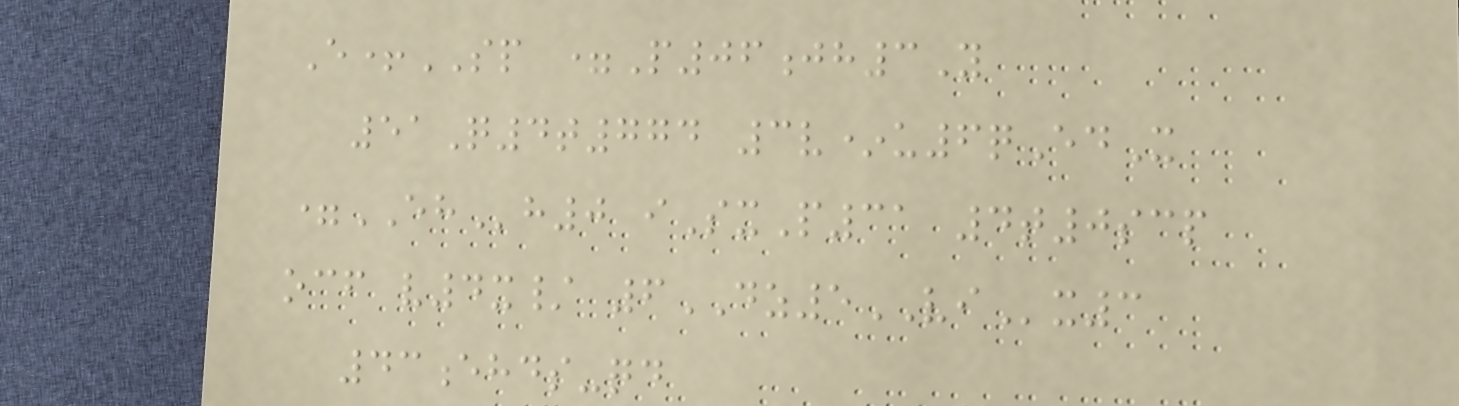E+SP =P06jh3Y
51Q4t774 3v*u6qEdX
=EHh0 iSxP31 4t0scp
ocf v4x/ 6DZ5VIx3
43ehds-qd
